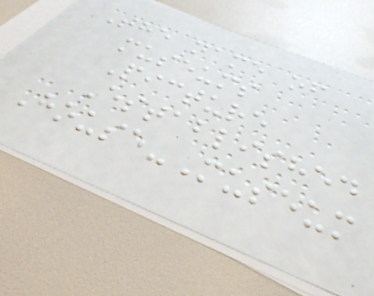The name of
museums
Picture
Established
House-Museum
